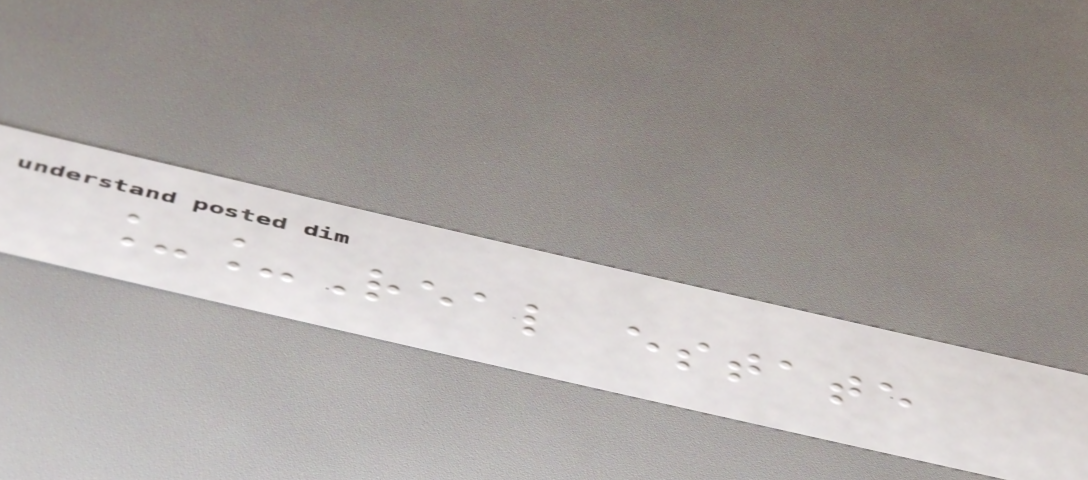__Real estate
